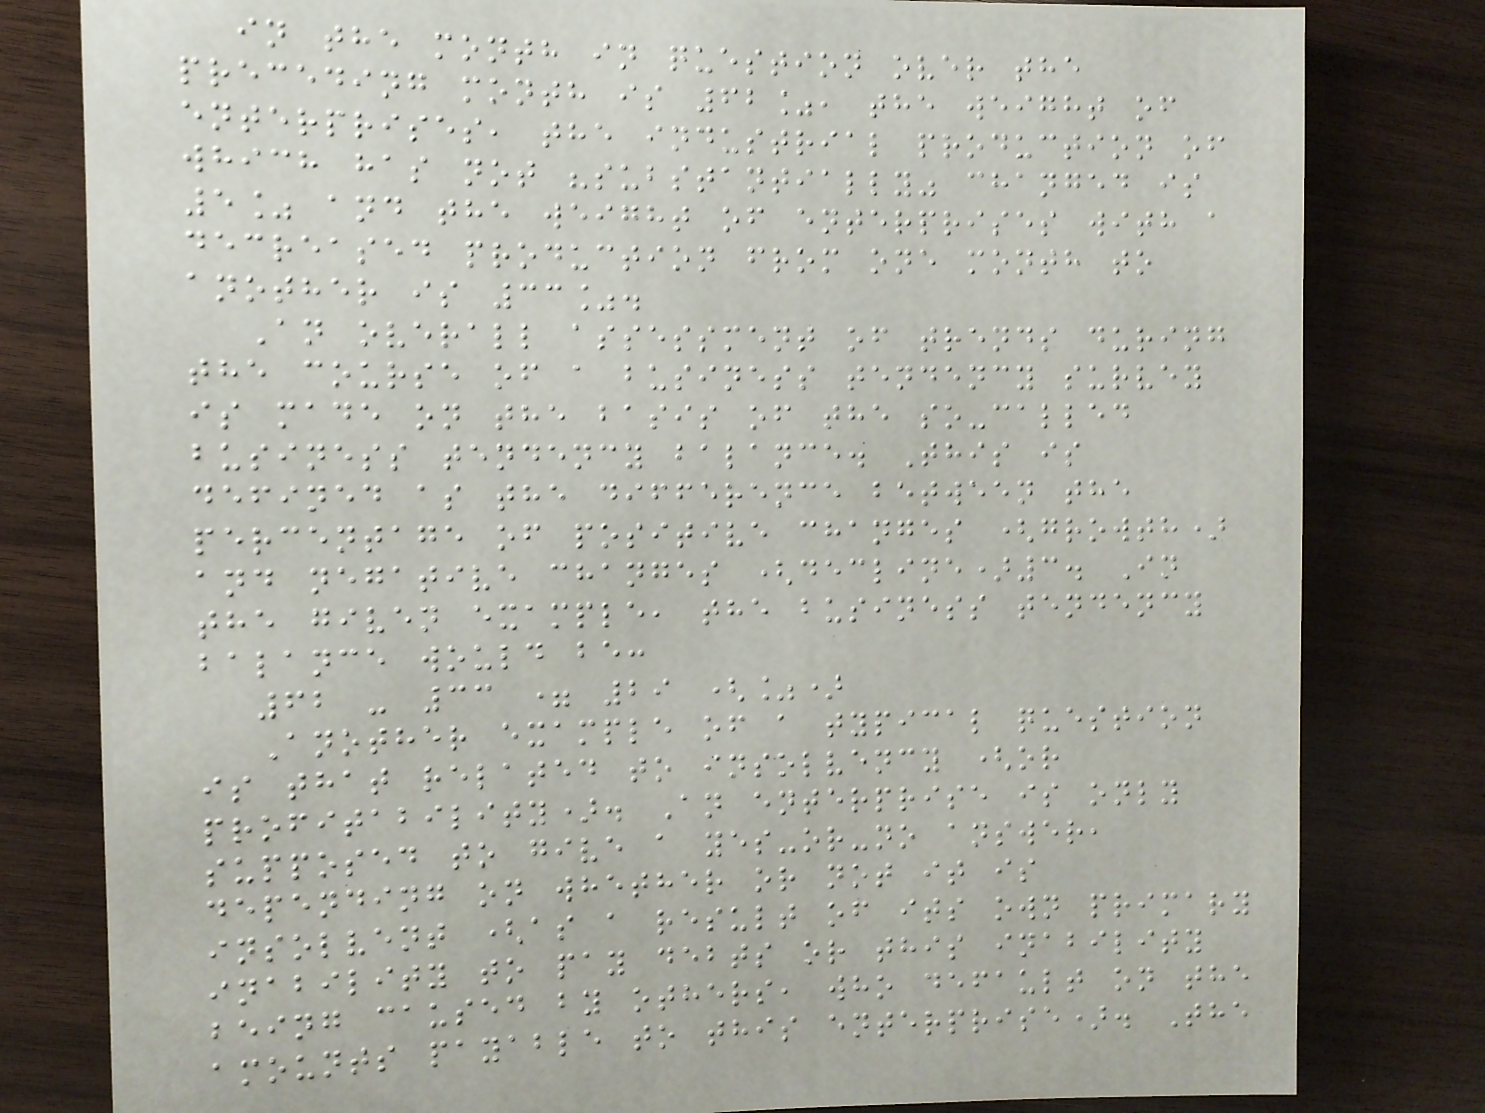in the month in question over the
preceding month is 62%, the weight of
enterprises, the industrial production of
which has not "substantially" changed is
5% and the weight of enterprises with a
decreased production from one month to
another is 33%.
An overall assessment of trends during
the course of a business tendency survey
is made on the basis of the so-called
business tendency balance. This is
defined as the difference between the
percentage of positive changes (growth)
and negative changes (decline)3. In
the given example, the business tendency
balance would be:
62 - 33 = 29 (%)
Another example of a typical question
is that related to insolvency (or
profitability). An enterprise is only
supposed to give a yes-or-no answer,
depending on whether or not it is
insolvent (as a result of its own primary
inability to pay debts or this inability
being caused by others, who default on the
amounts payable to this enterprise). The
